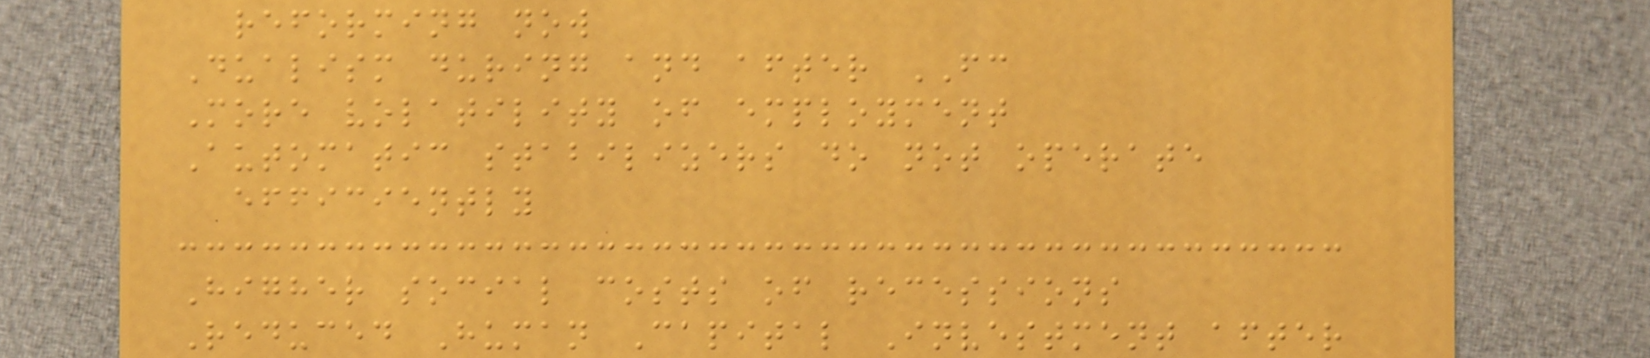reforming now
Dualism during and after FC
More volatility of employment
Automatic stabilizers do not operate
efficiently
Higher social costs of recessions
Reduced Human Capital Investment after
